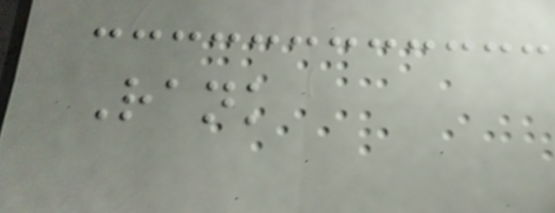Rank
